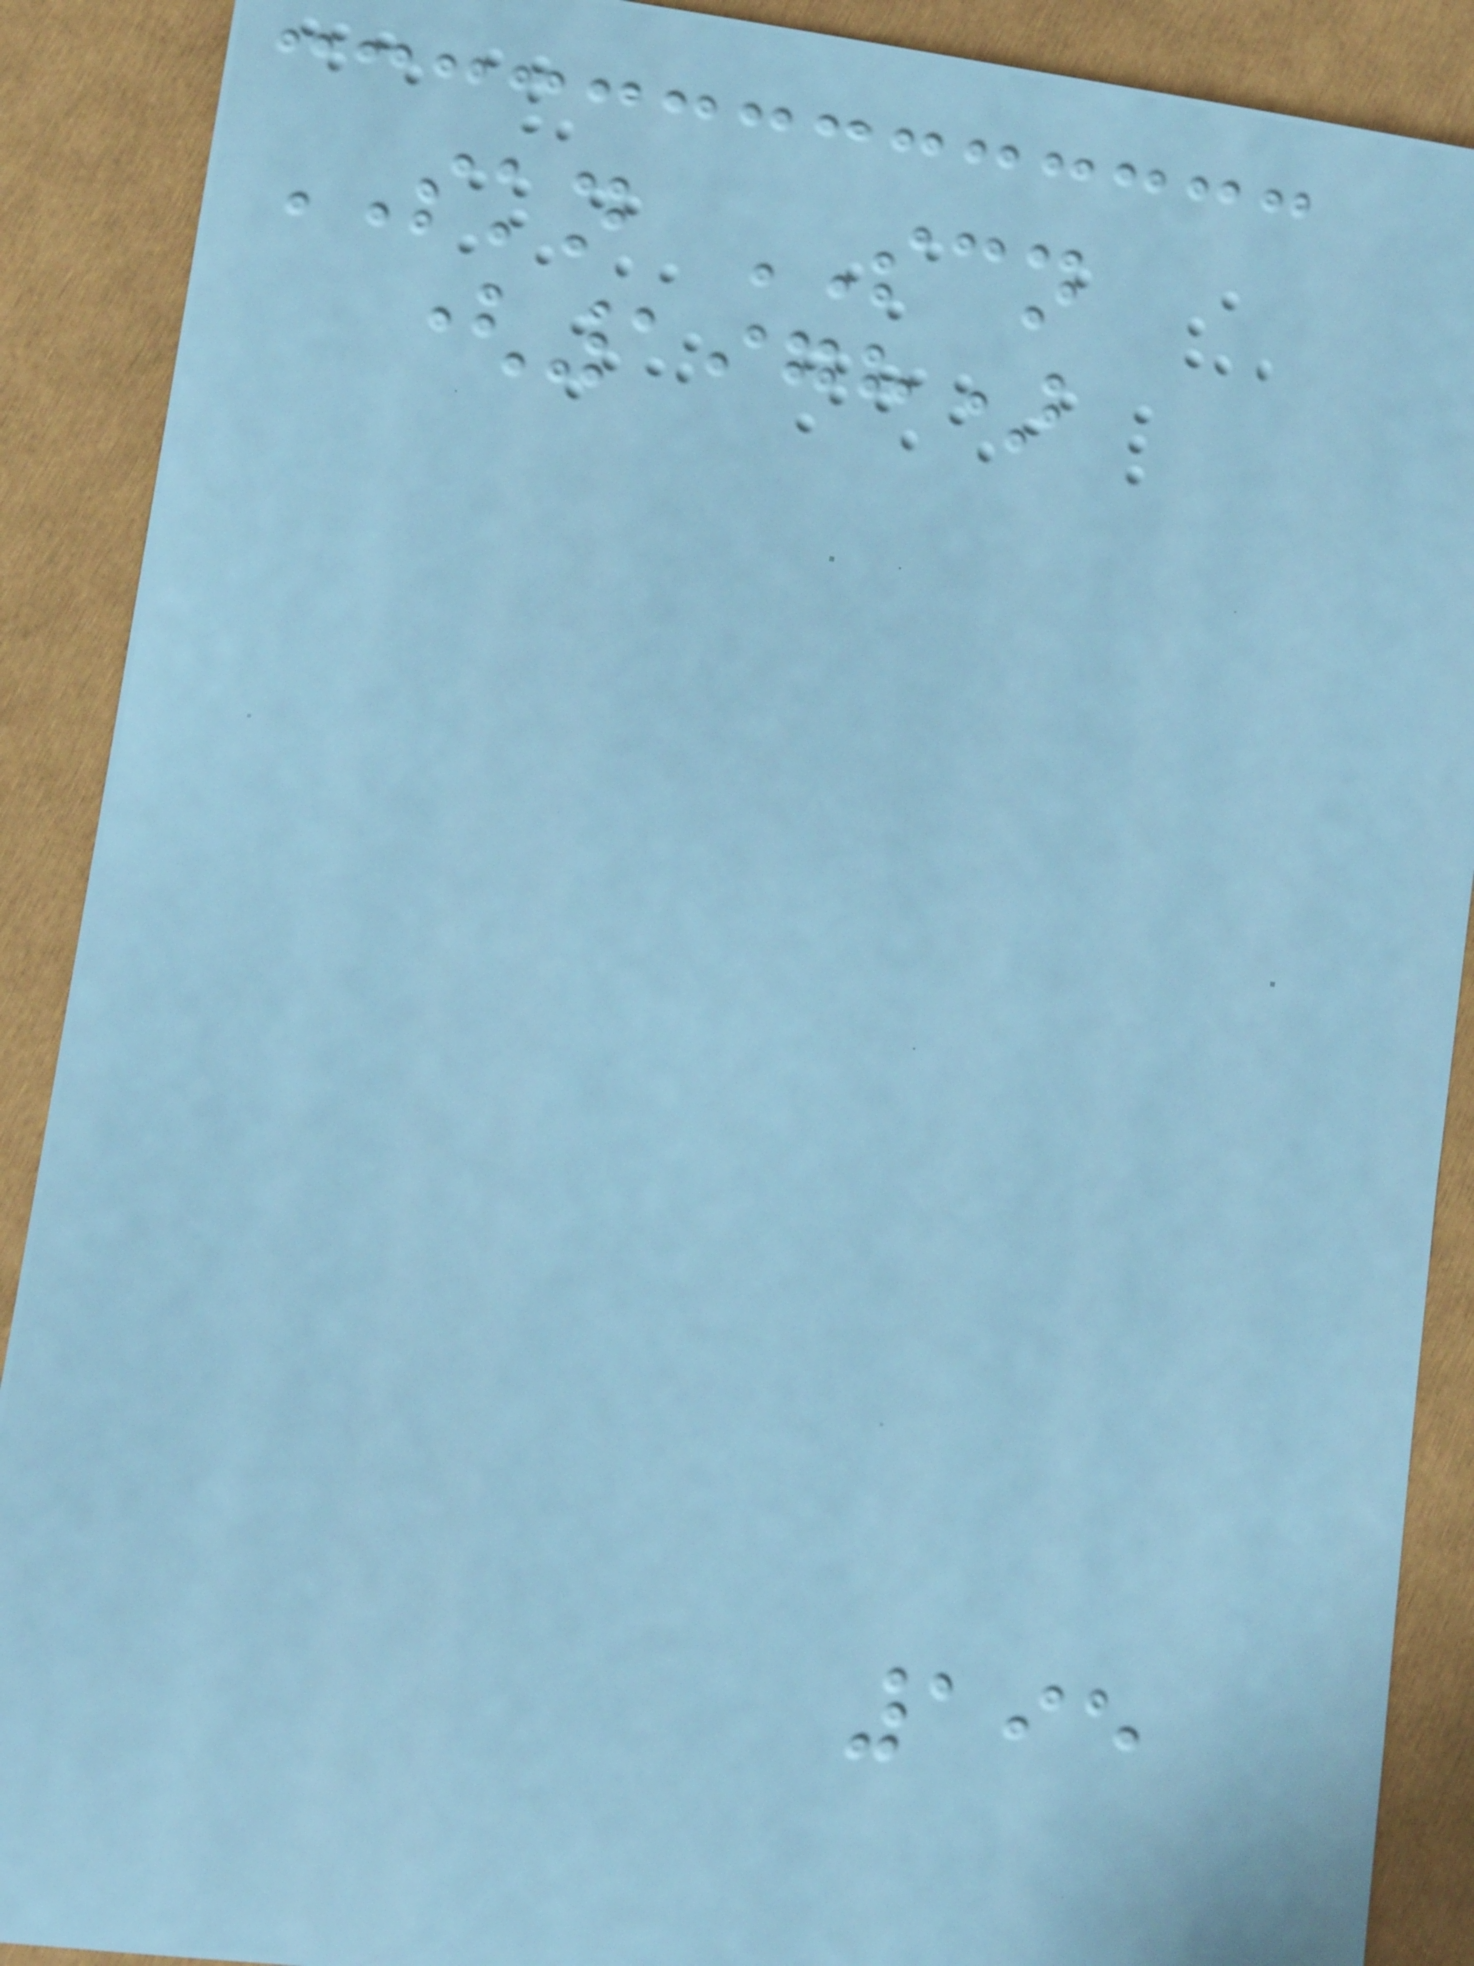SKN SCN
(1978)
195
